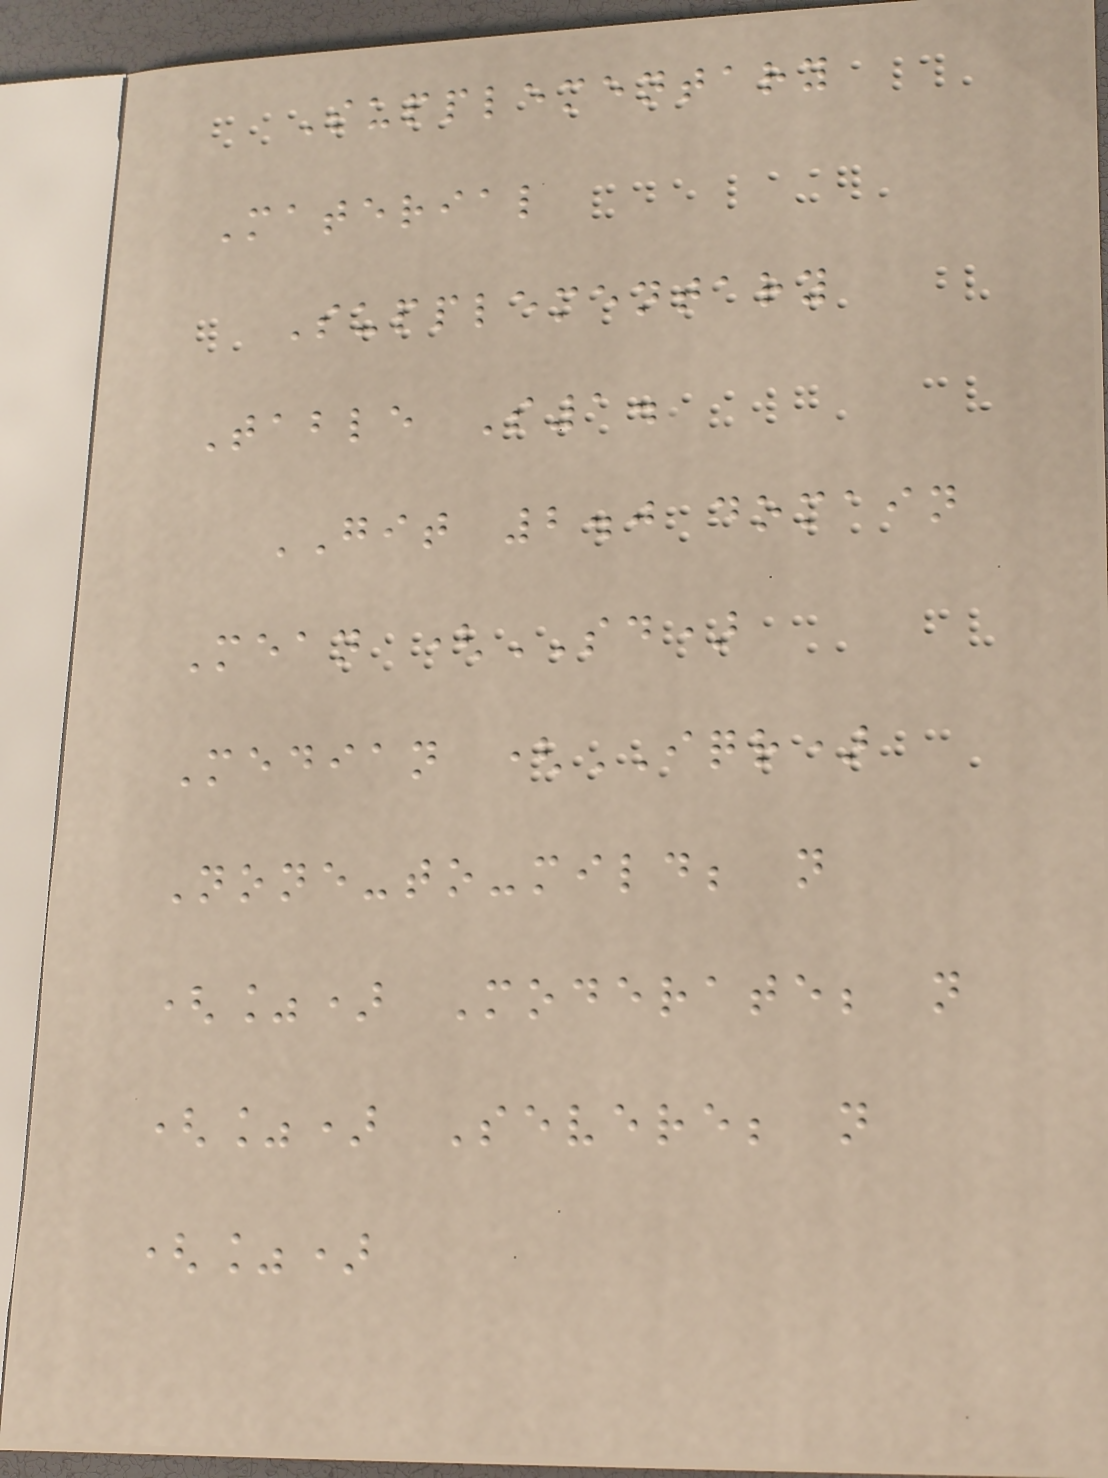Supplementary
Material
Supplementary
Table S1.
GIT 2.0 domain
Mean (SD)
Median (IQR)
None-to-mild; n
(%) Moderate; n
(%) Severe; n
(%)
